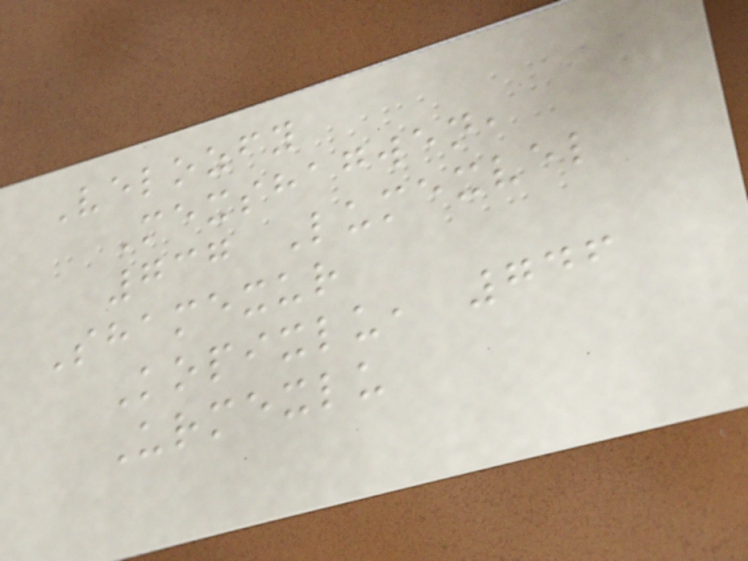Velozfy
Mexshagwen,
737 Lumexvel
Shamexur
Kopixlu, 746
Urmexlu
